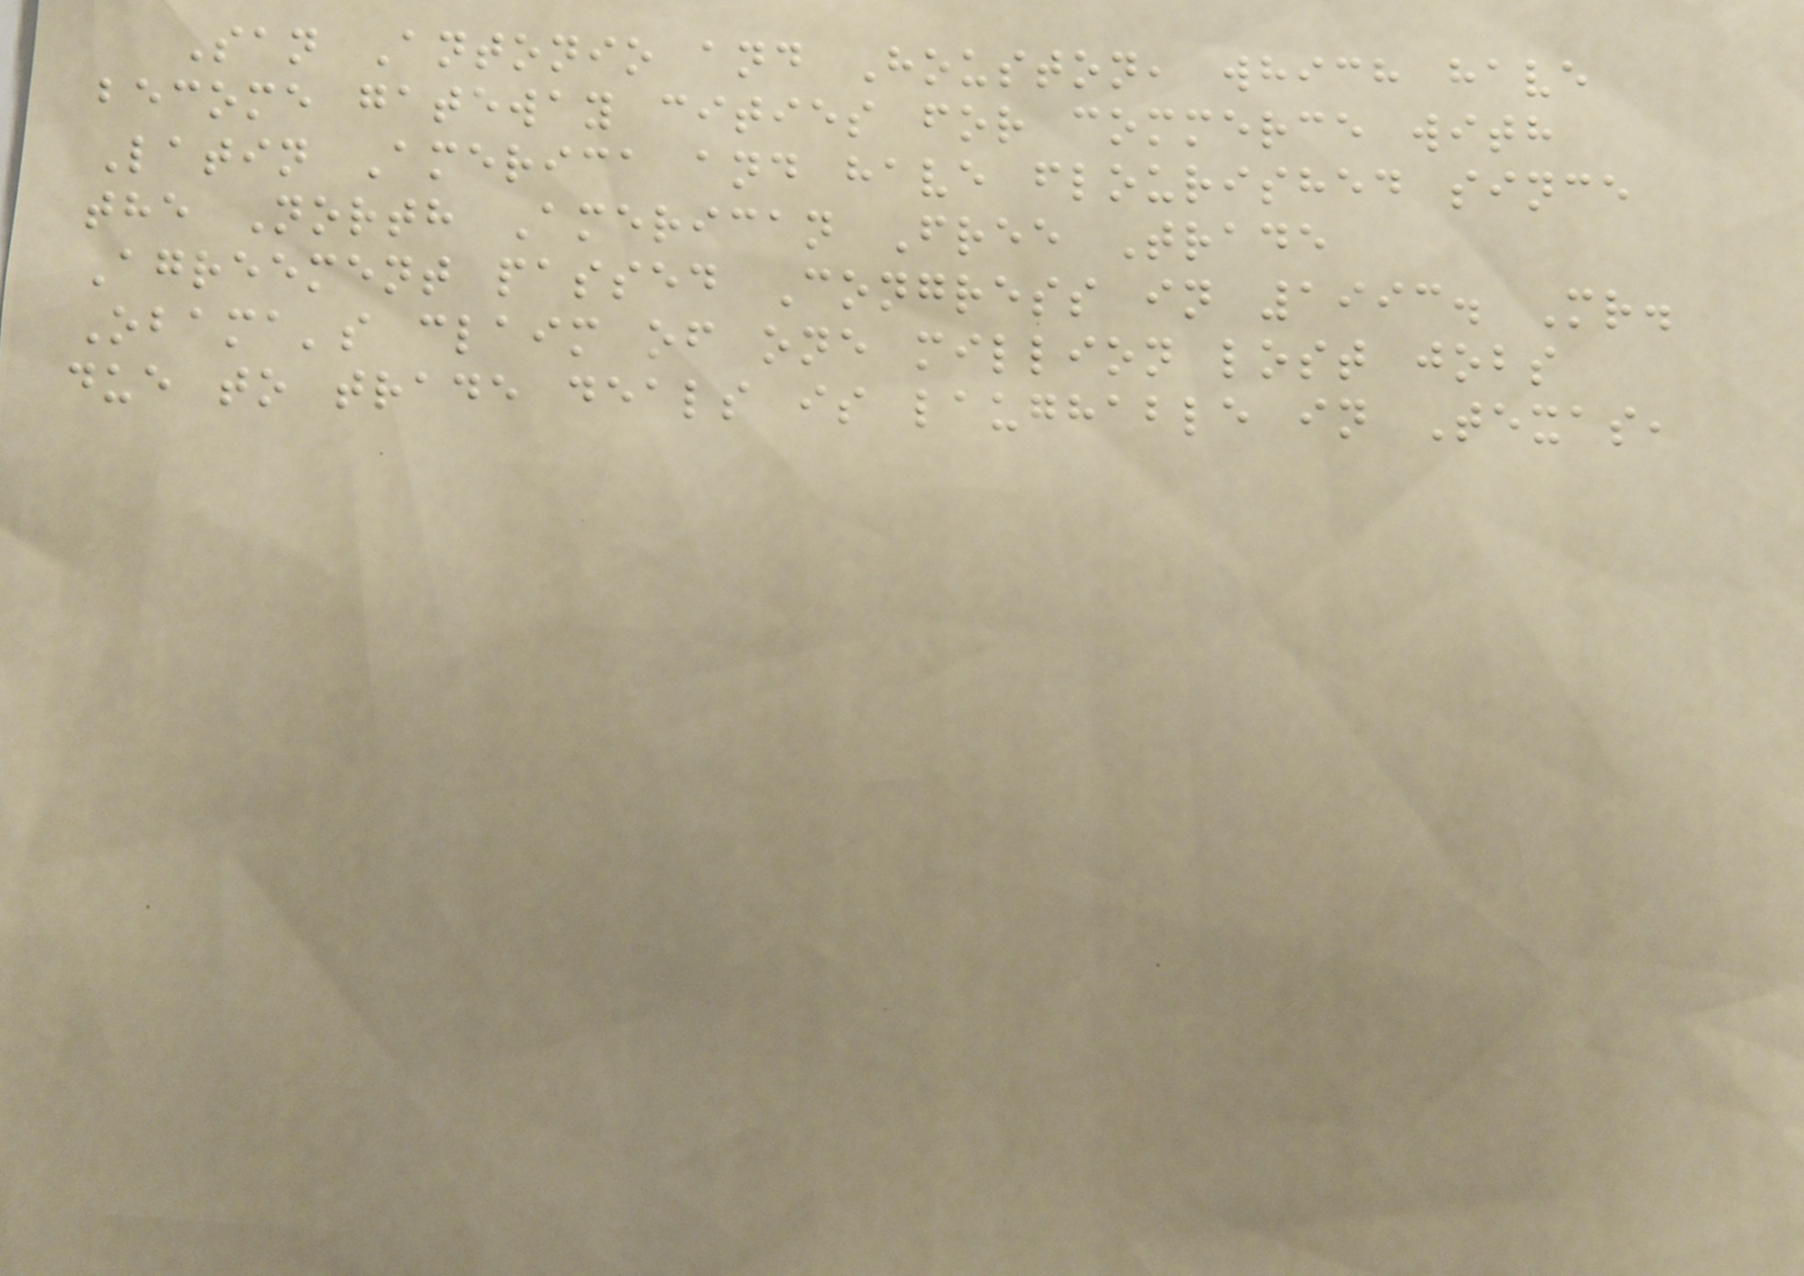San Antonio and Houston, which have
become gateway cities for commerce with
Latin America and have flourished since
the North American Free Trade
Agreement passed Congress in 1993. Mr.
Obama's claim of one million lost jobs
due to trade deals is laughable in Texas,
